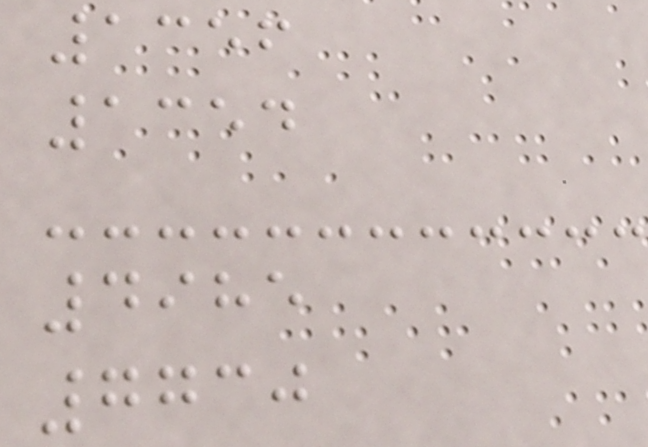1356
1354
4985
7730
